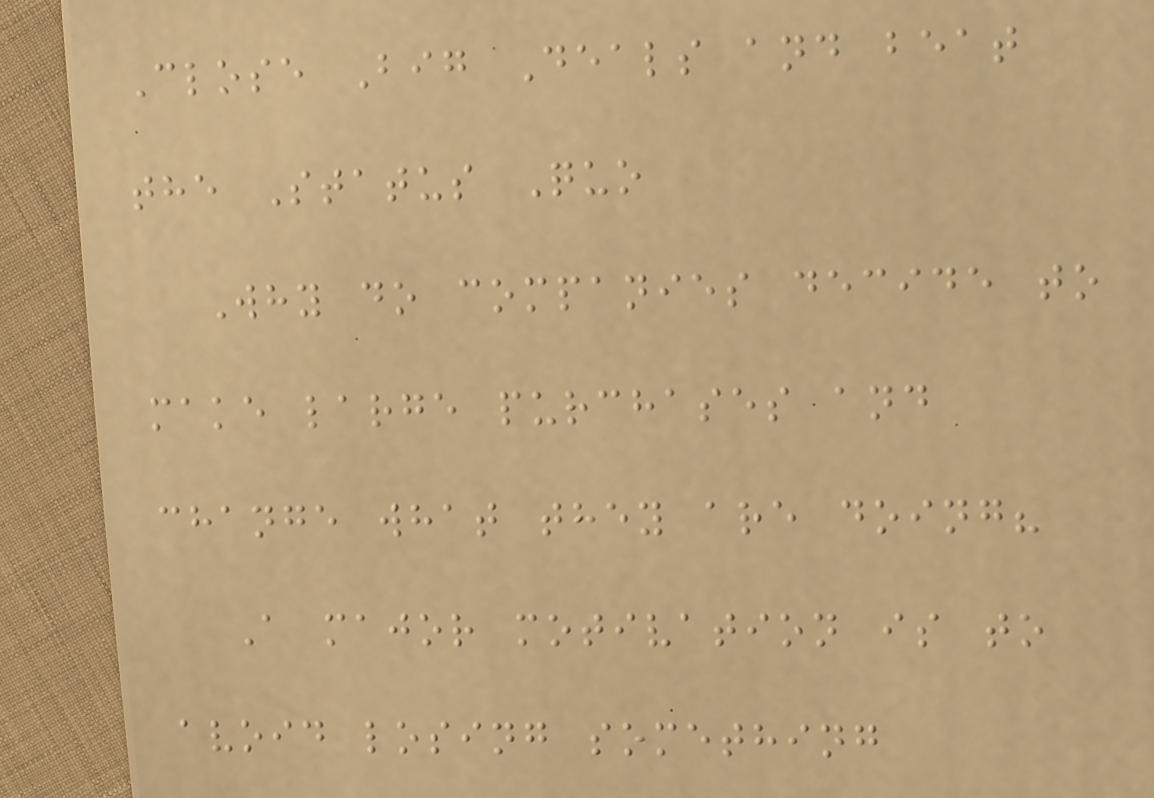Close Big Deals and beat
the Status Quo
Why do companies decide to
make large purchases and
change what they are doing?
A major motivation is to
avoid losing something
